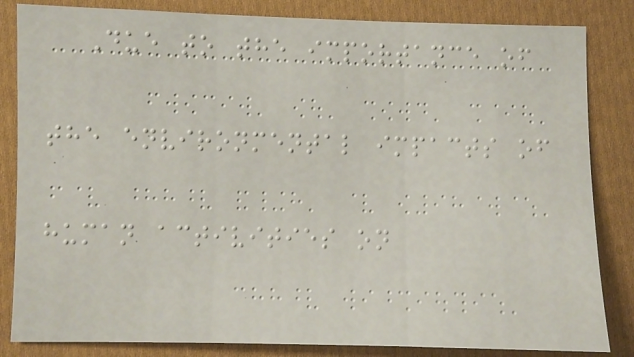Due to the importance of
the environmental impacts of
human activities on
